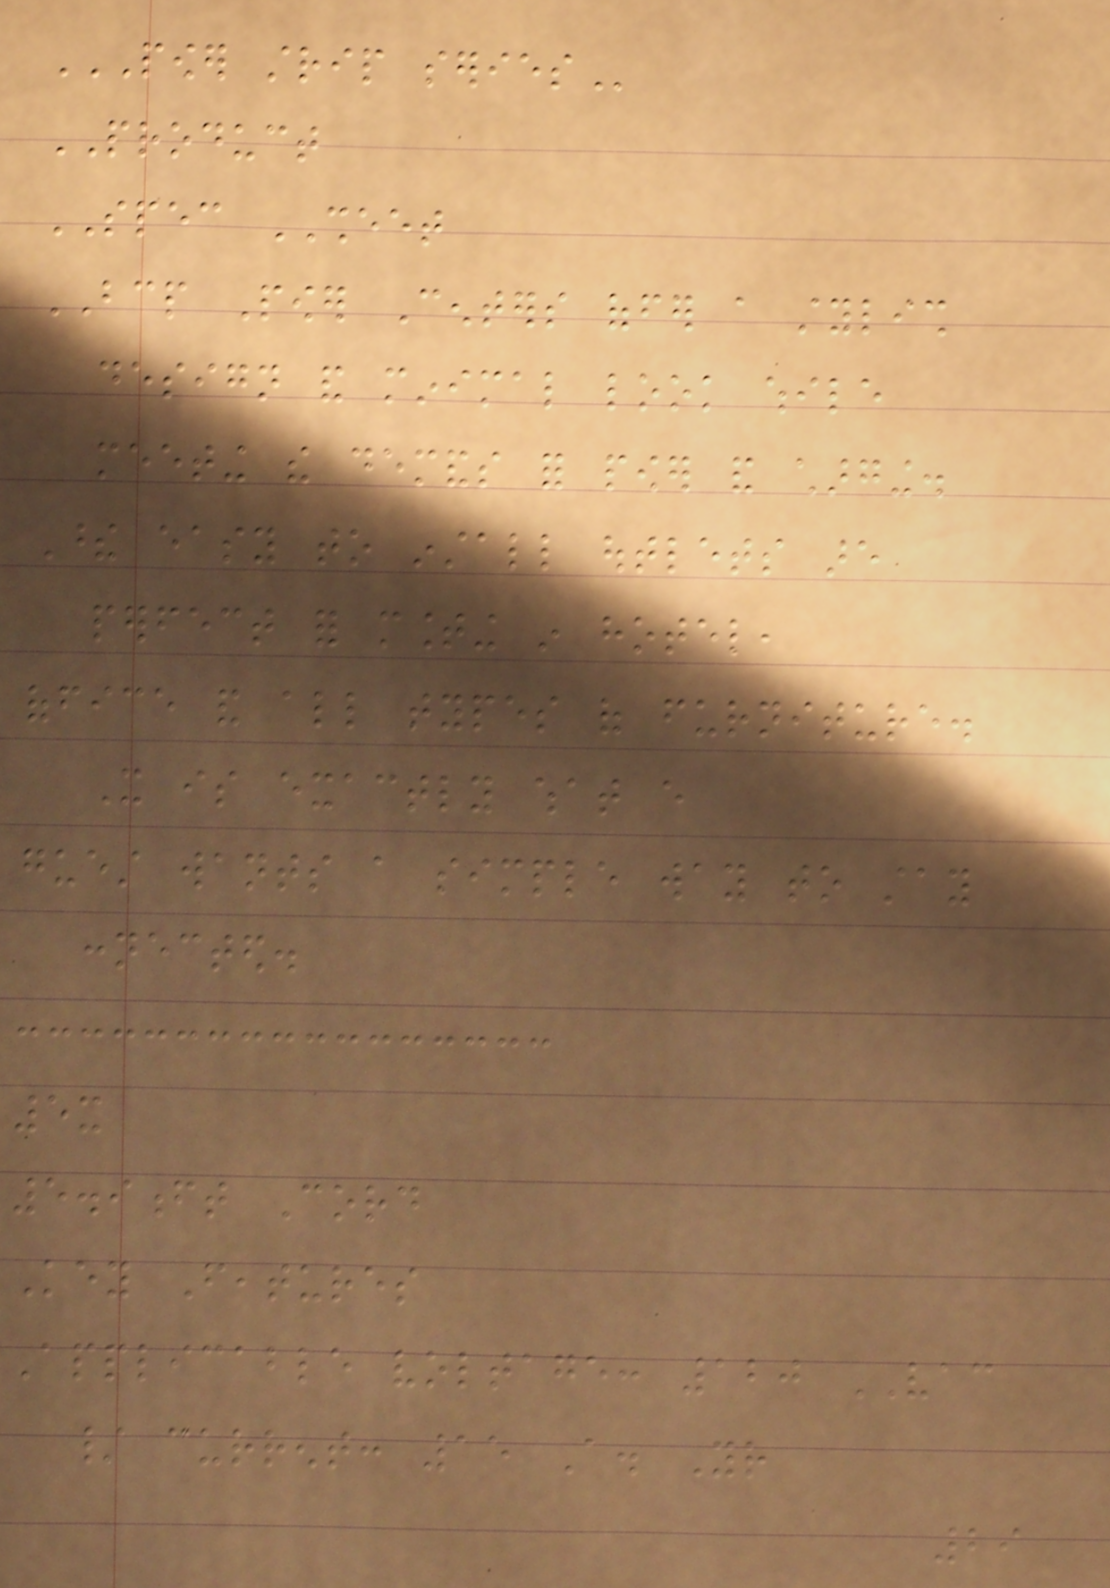POWER STRIP SERIES
PRODUCT
SPEC SHEET
BCP Power Centers offer a stylish
design and minimal look while
meeting the demands for power and charging.
These easy to install outlets are
perfect for mounting in hotel,
office and all types of furniture.
It is exactly what every
guest wants a simple way to stay
connected.
5x
5.9ft Cord
Key Features
Applicable voltage: 120 VAC
/ current: 15 A. Your
29
